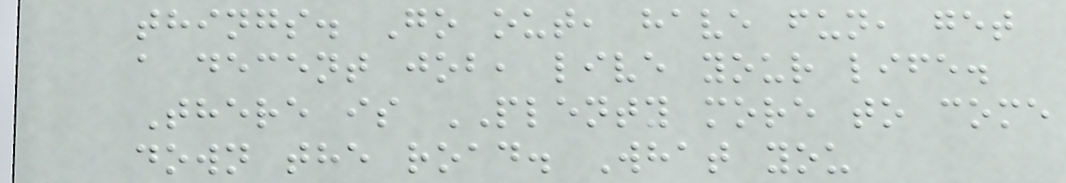things. Go out, have fun, get
a decent job, live your life.
There is PLENTY more to come
down the road. What you
